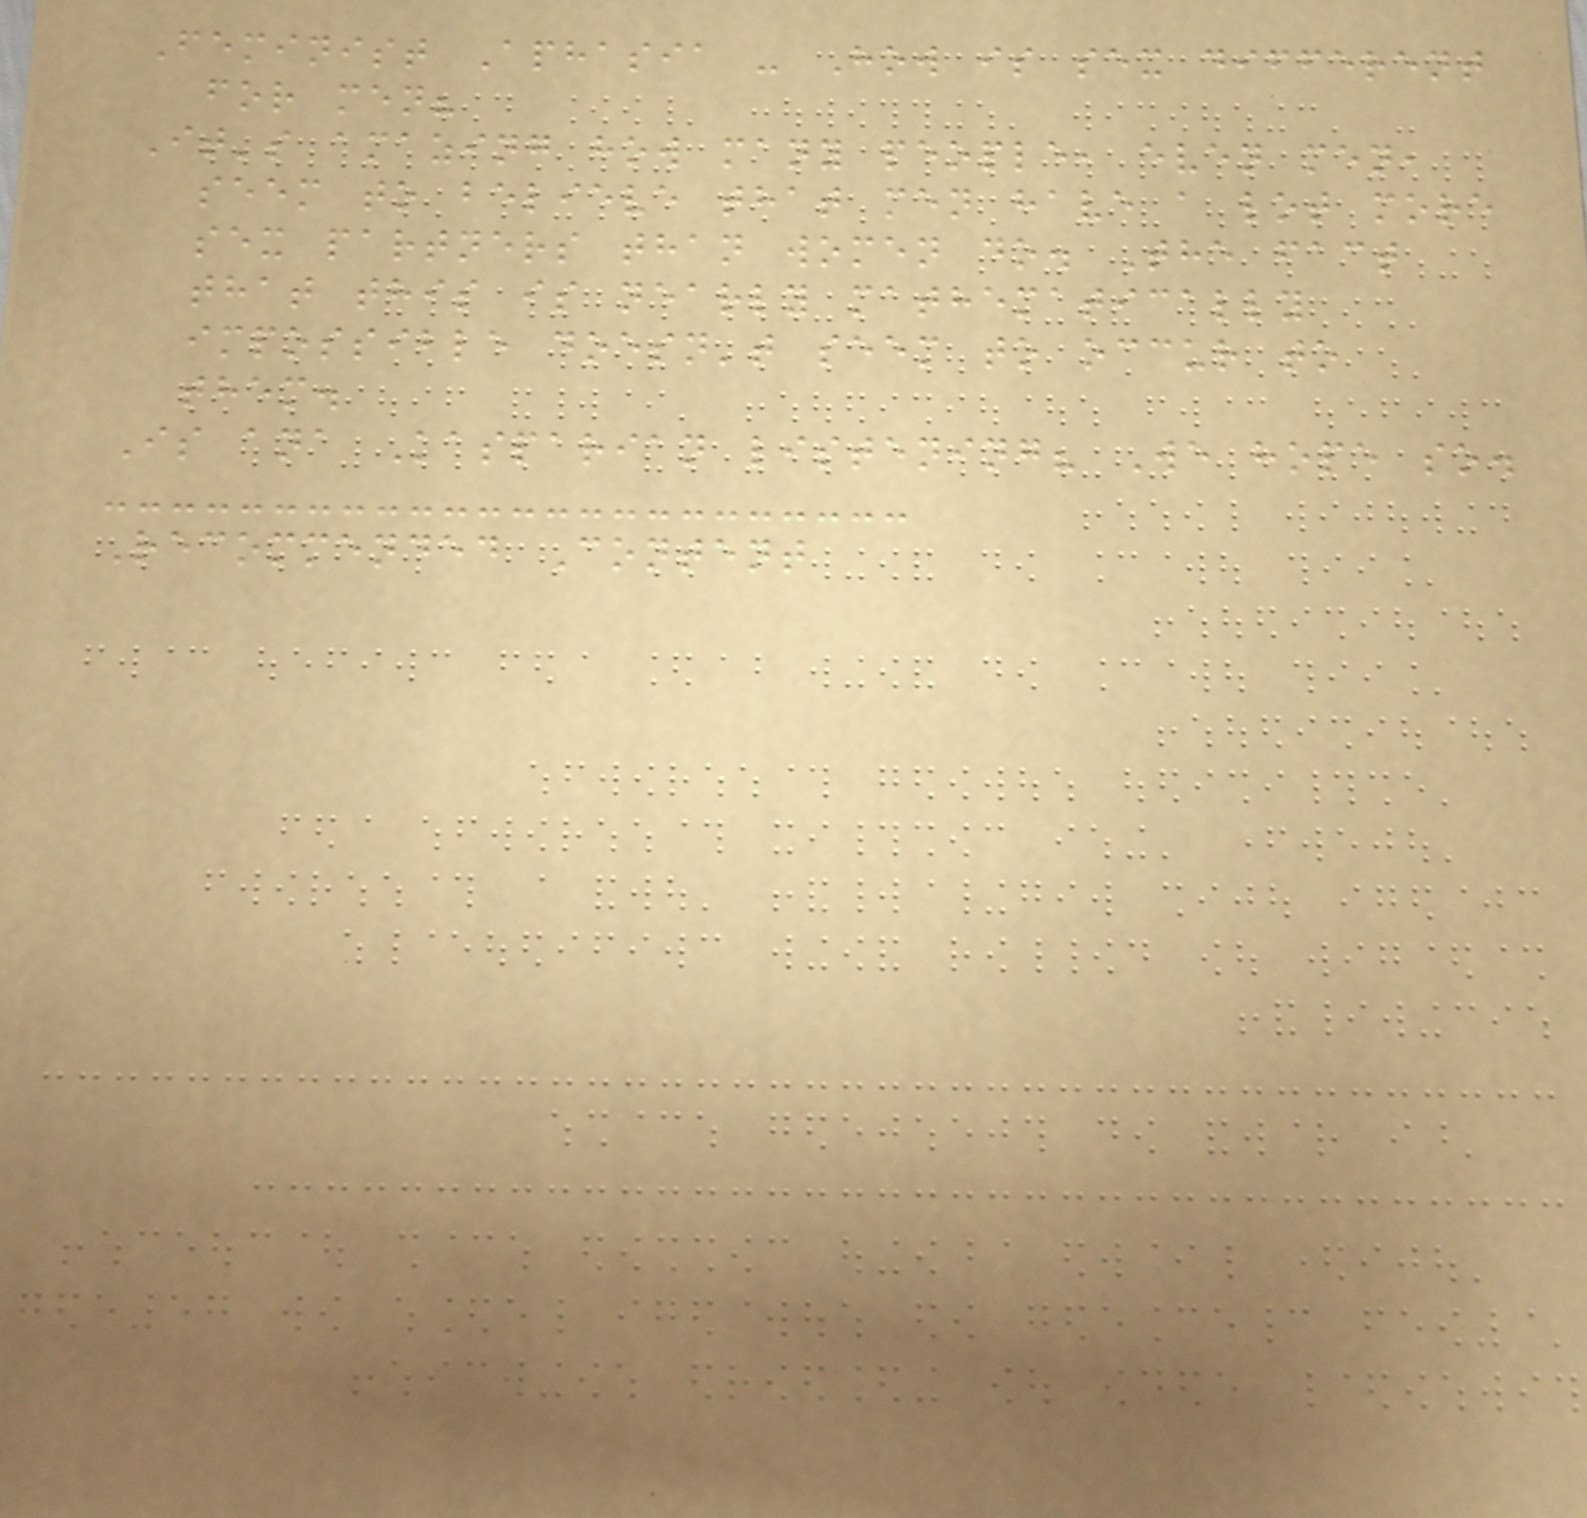Feminist Aphasia - How is sex different
for men?
It's amazing how many people, even men,
seem to believe that men have a lot more
sex partners than women do. The fact
that this is nearly mathematically
impossible doesn't seem to occur to
them.
Is ana Kasparian listening? We hope so.
Recommended Content
